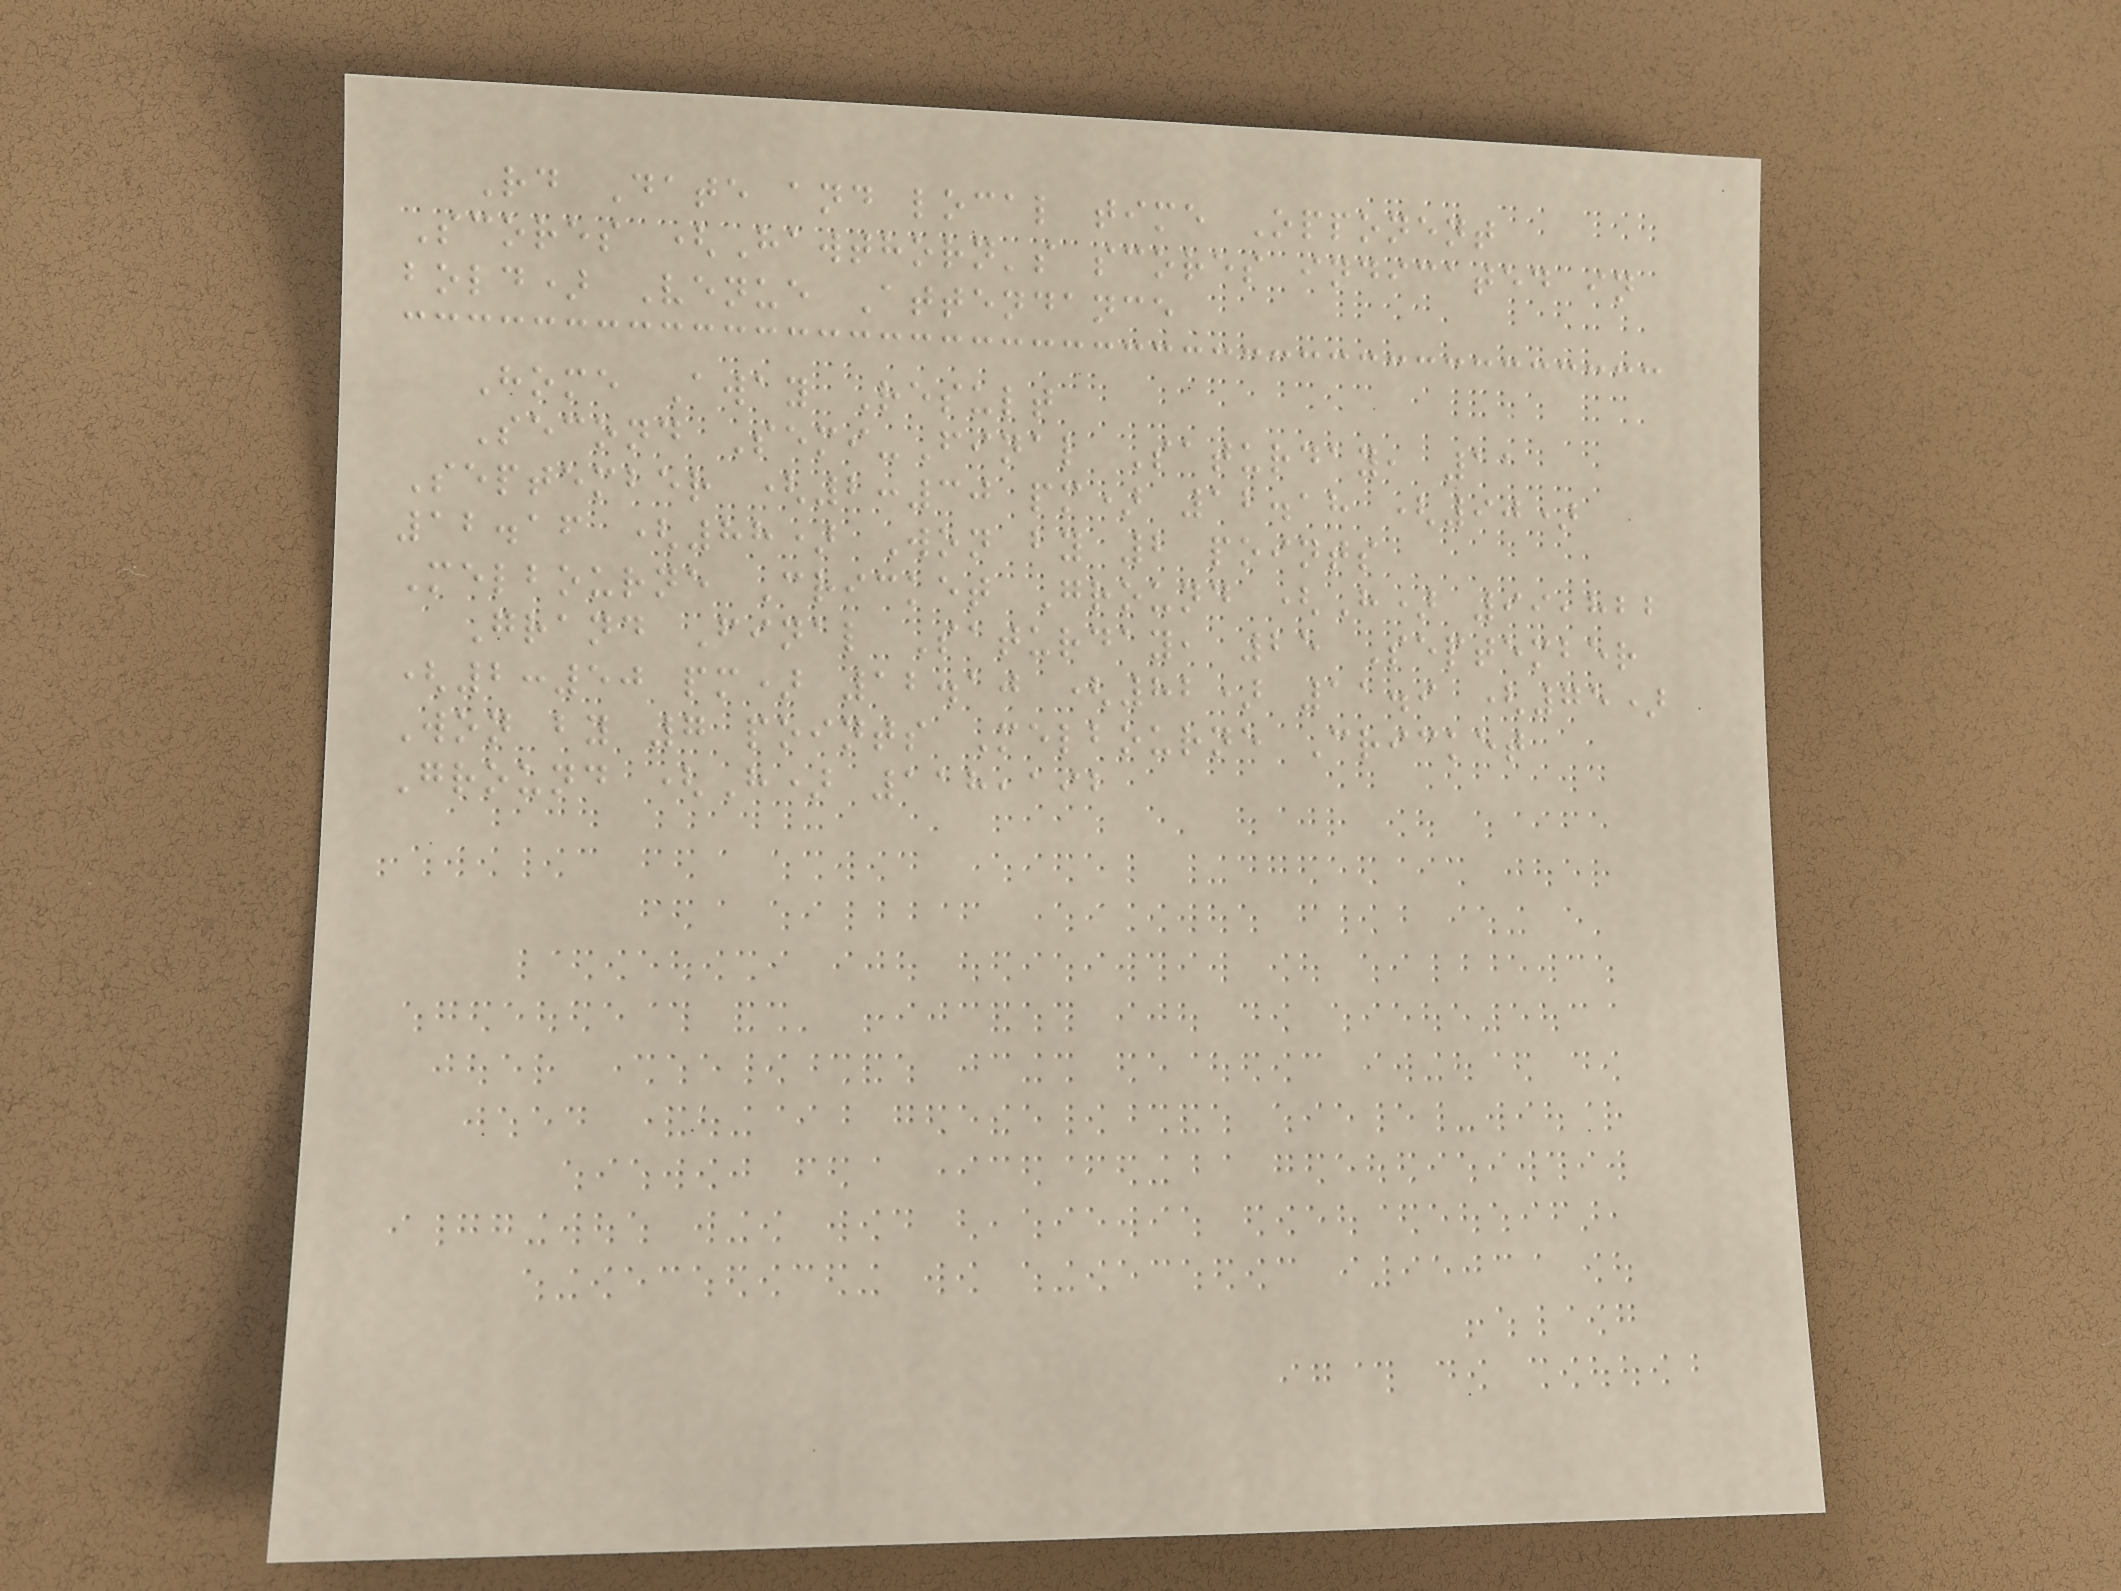Rd Date and local time Opponent
Scores (Hawthorn's scores indicated in
bold) Venue Attendance
Home Away Result
Second Semi-Final Saturday, 11
September (2:30 pm) 12.18 (90)
12.16 (88) Won by 2 points
Melbourne Cricket Ground (H) 99,822
Grand Final Saturday, 25 September
(2:50 pm) 12.10 (82) 11.9 (75)
Won by 7 points Melbourne Cricket
Ground (H) 118,192
